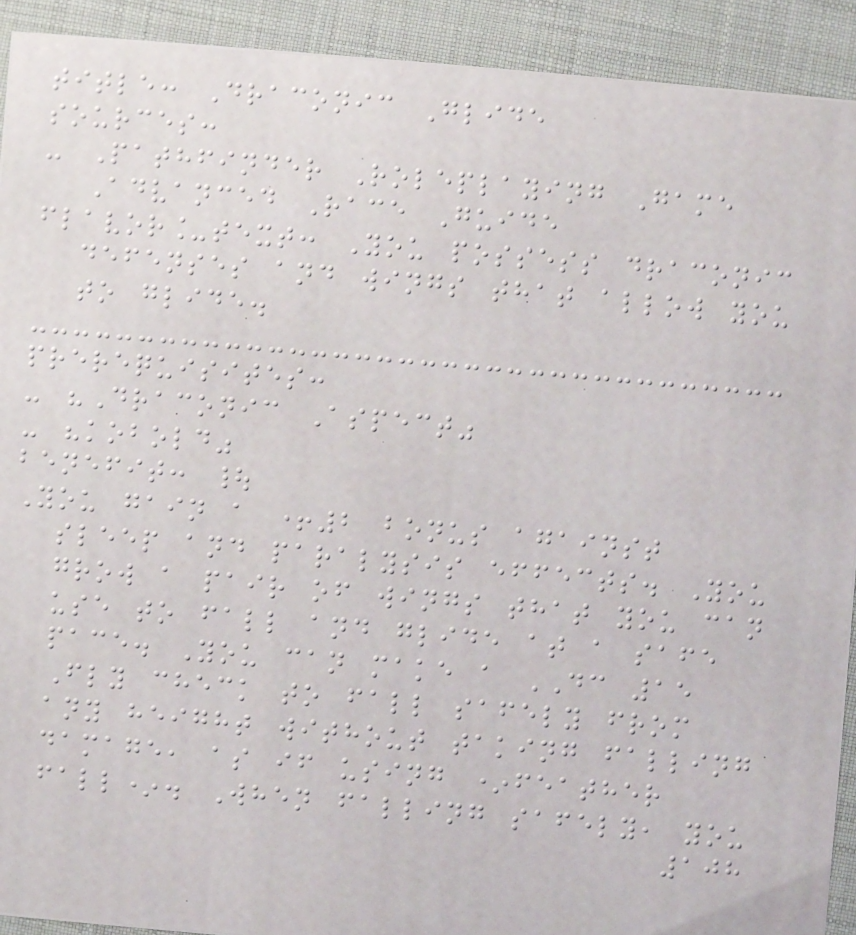title: Draconic Glide
sources:
- Pathfinder Roleplaying Game
Advanced Race Guide
flavor_text: You possess draconic
defenses and wings that allow you
to glide.
prerequisites:
- "Draconic Aspect"
- "kobold"
benefit: |
You gain a +2 bonus against
sleep and paralysis effects. You
grow a pair of wings that you can
use to fall and glide at a safe
pace. You can make a DC 15
Fly check to fall safely from
any height without taking falling
damage, as if using *feather
fall*. When falling safely, you
108
